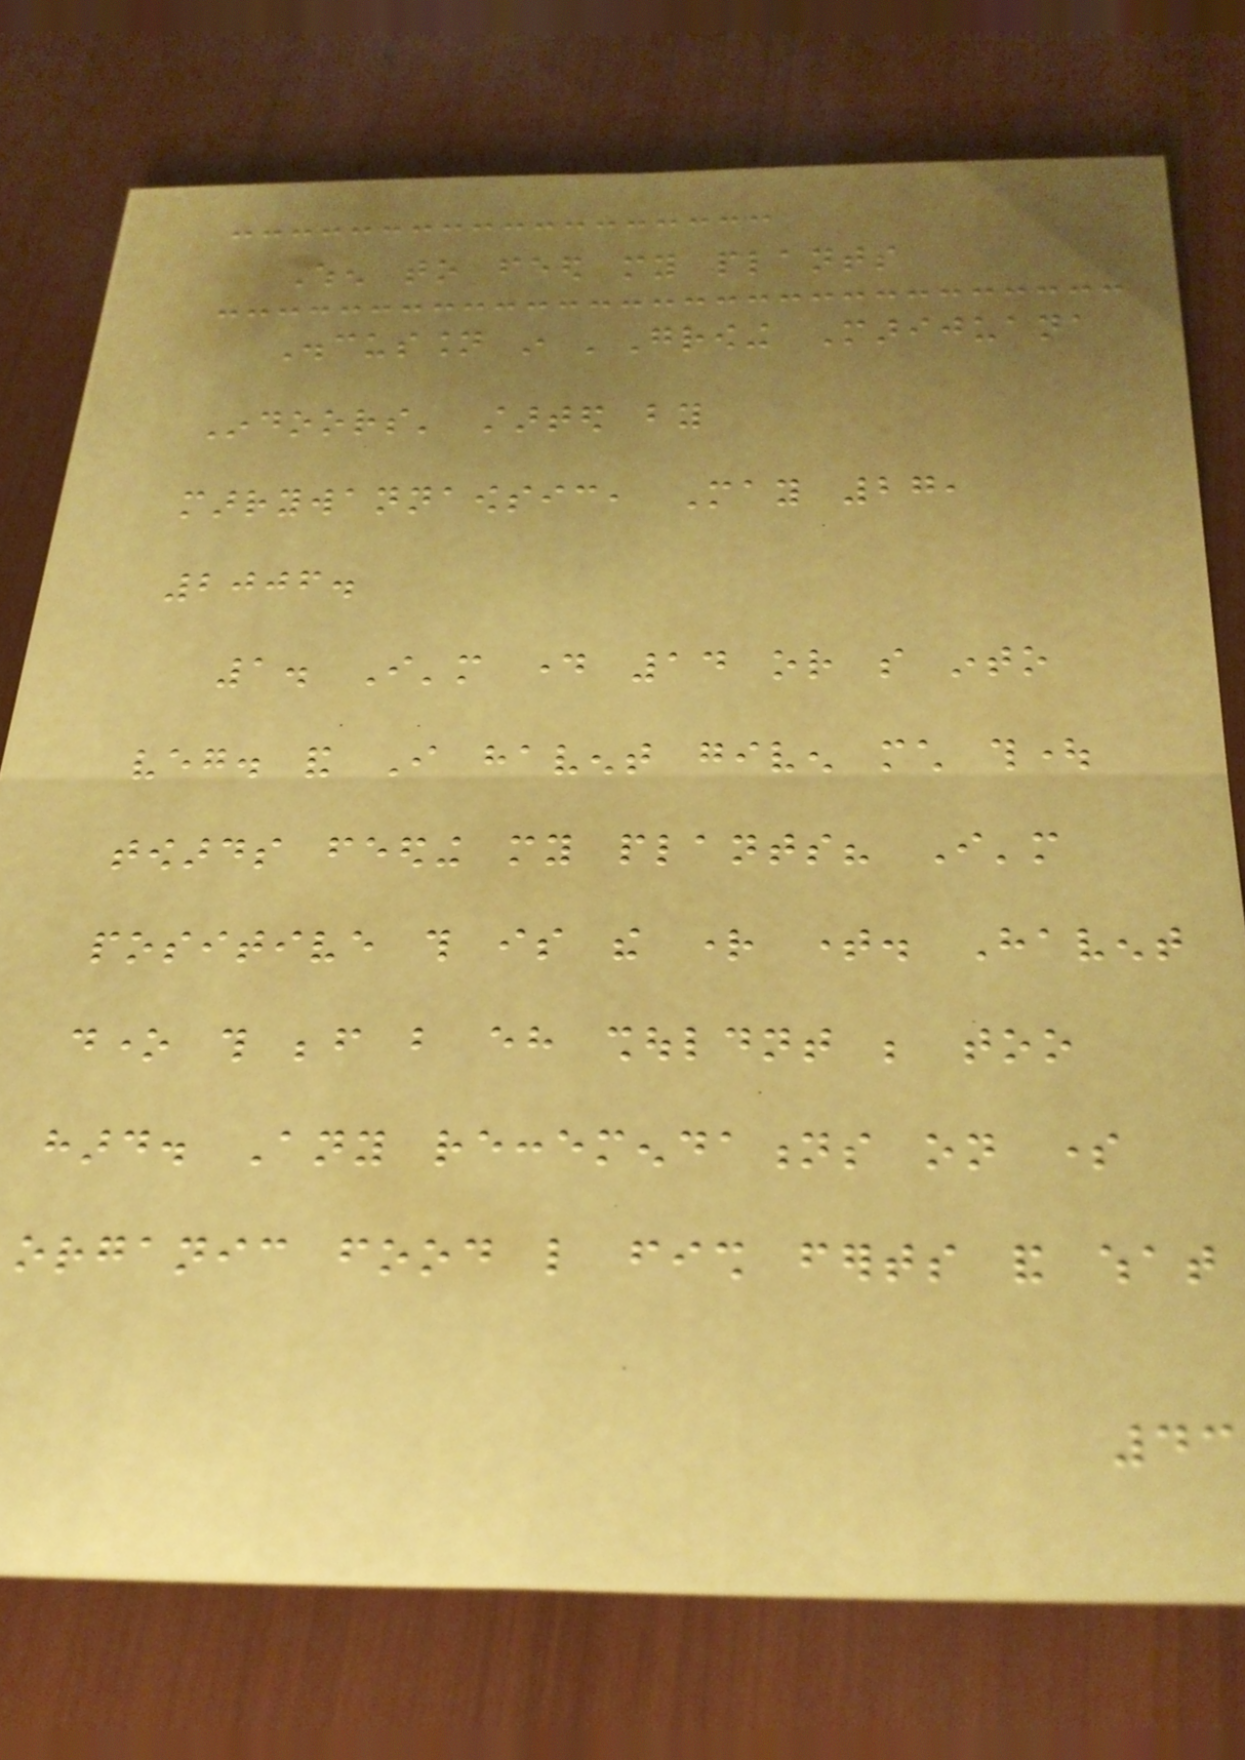When to feed my plants
Discussion in 'Growing Marijuana
Indoors' started by
marrywannaowsic, May 27,
2006.
1. I'm day 14 or so into
veg. and I havent given much thought
towards feeding my plants? I'm
positive this is the right time. Havent
done this before but eh shouldnt be too
hard. Any reccemendations on some
organic food like fish ferts and what
43
